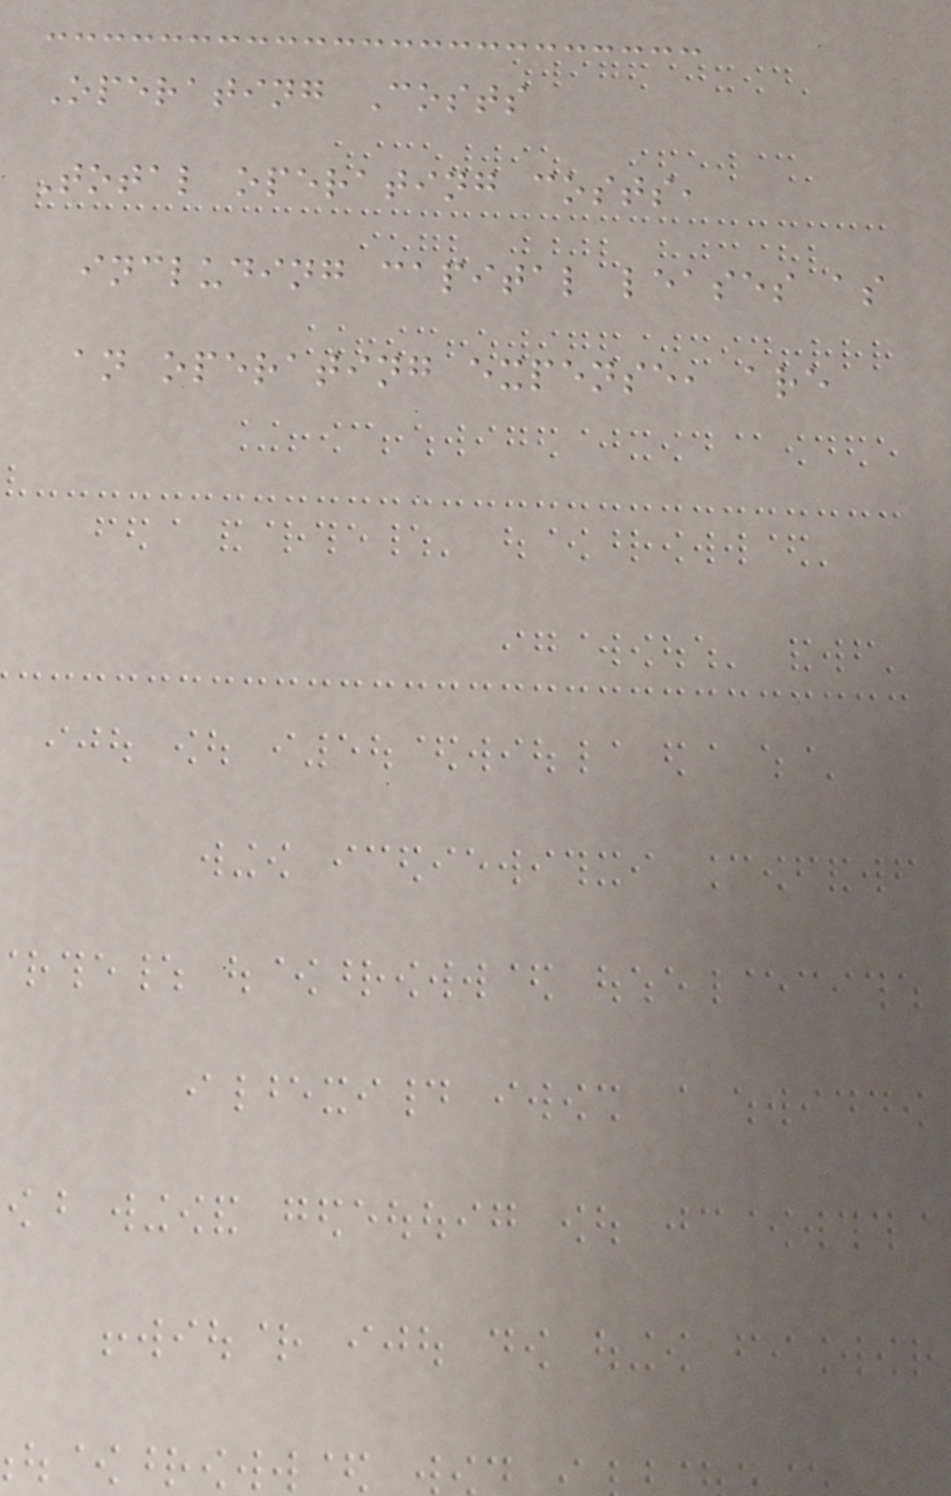Operating Costs
Total operating costs,
including capital leases as
an operating expense, are
